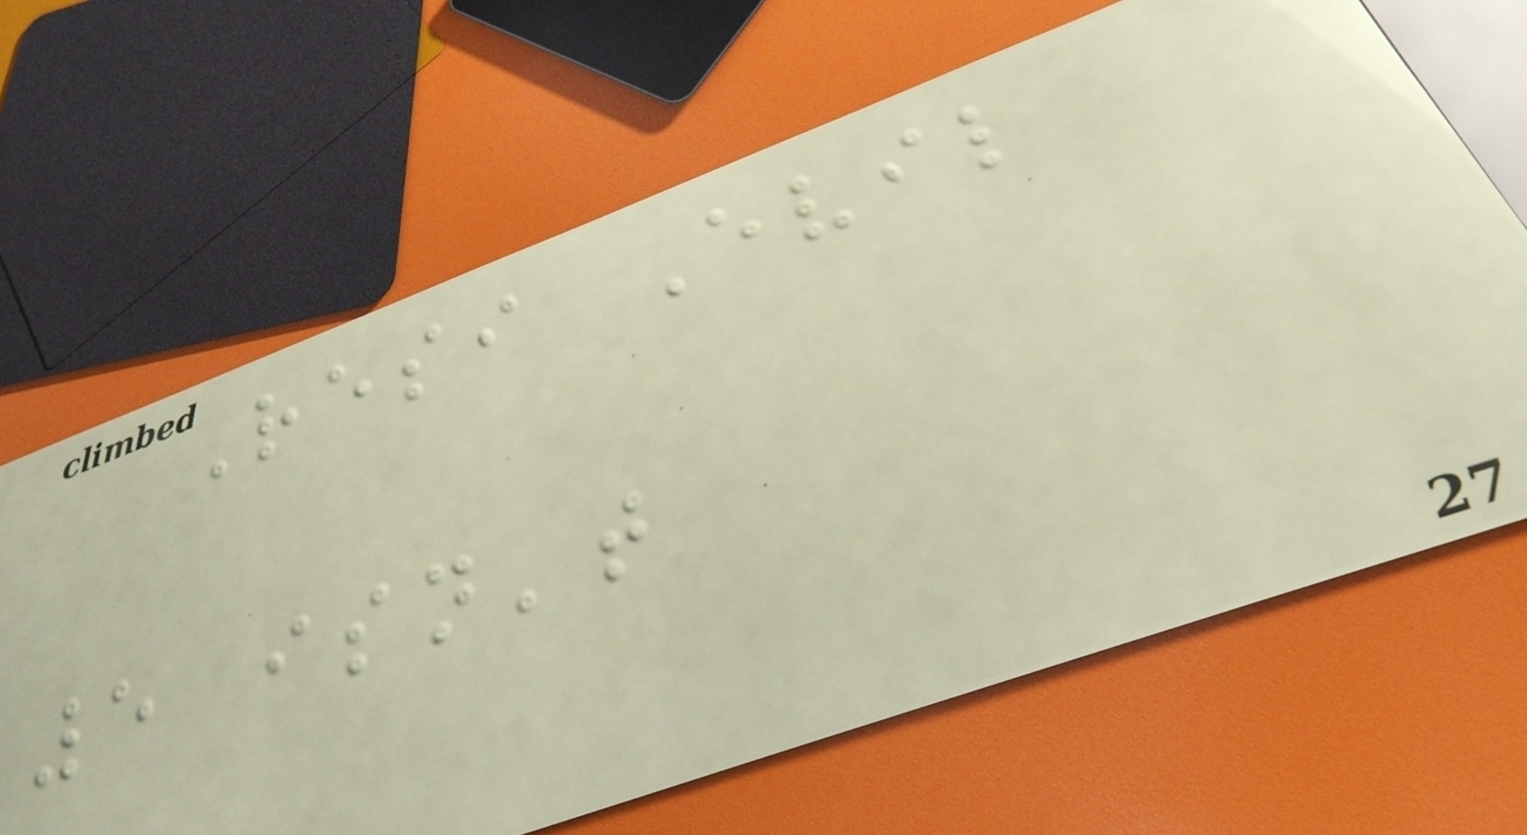Resi Evil
5 isn't
